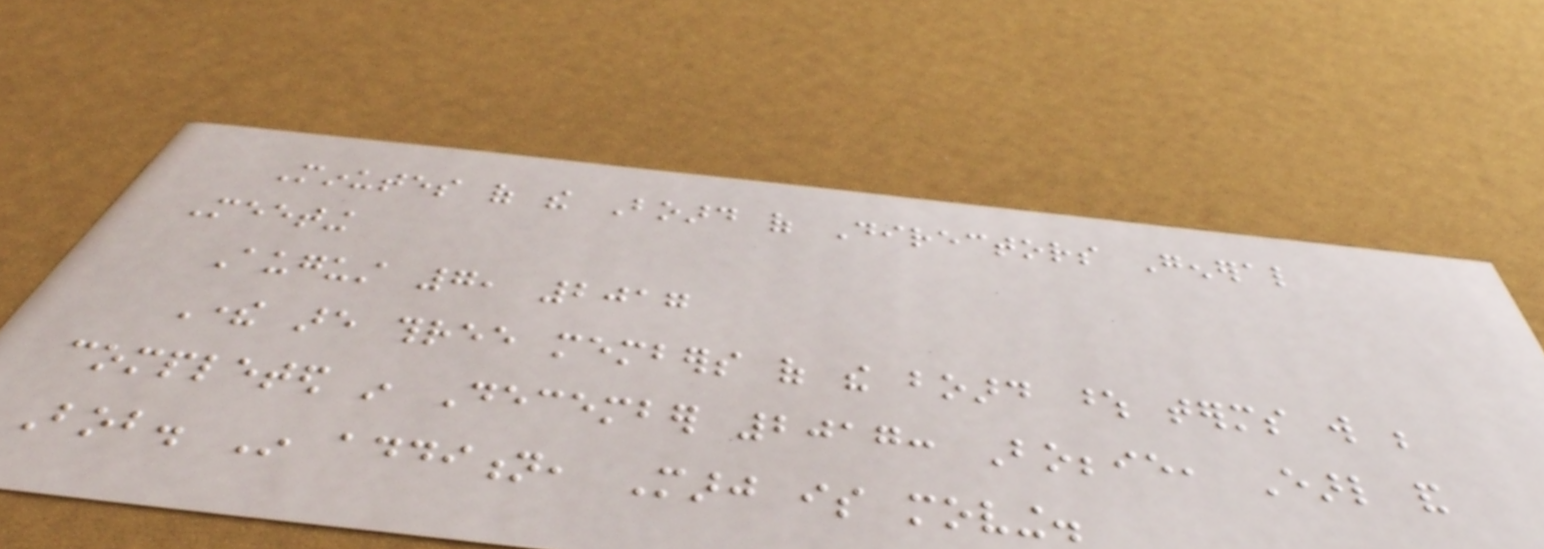Minutes of the Board of Directors General
Meeting
August 7, 2017
There are three members of the board whose terms will be
completed in December 2017: Bobbie, Earl and
Bob. In addition, Marj is moving.
